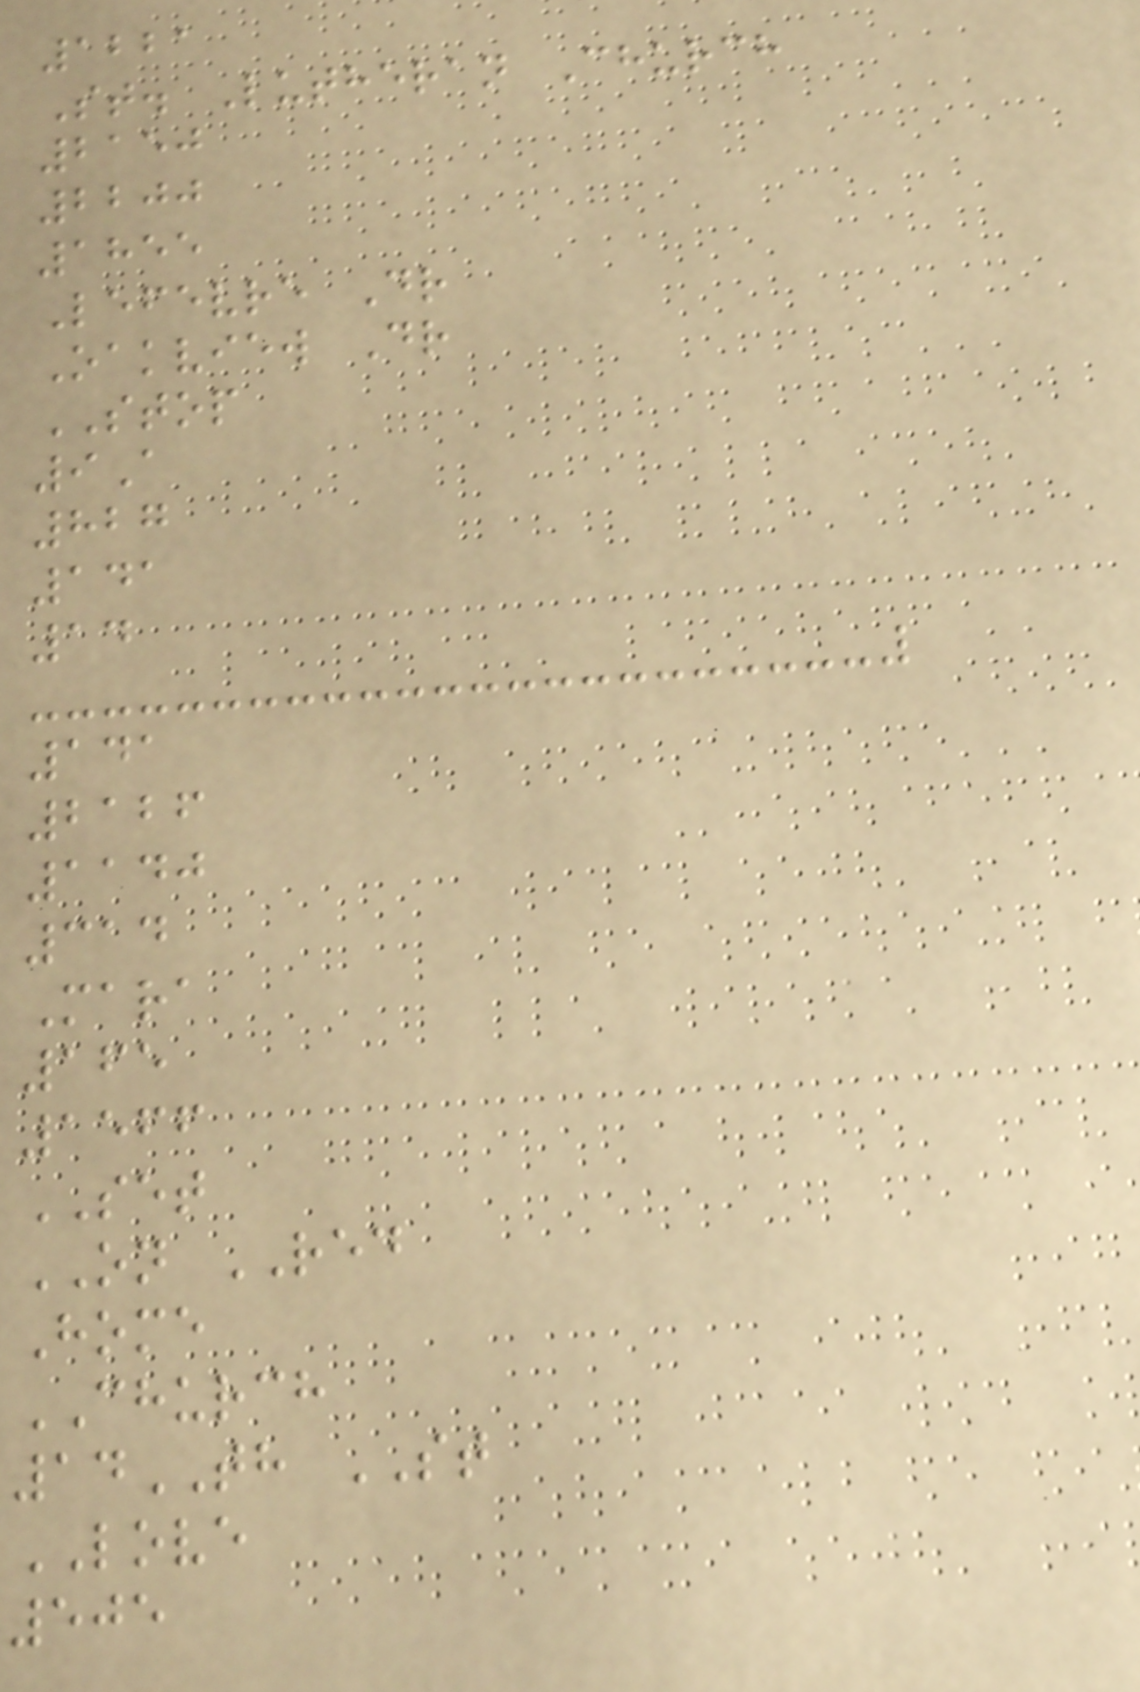1221
St. Lutheran Church
2150
2200
1855
Lefevre Dr
Oakview Dr
STOP
9A
827
141
14
141
2126
1140
314
Mara
165
1566
SET
ON RED
Home
CHURCH
14TH ST
LOVE
505
